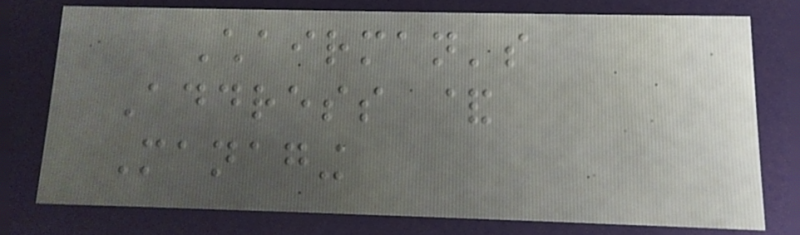Chairman's
Address &
Managing
